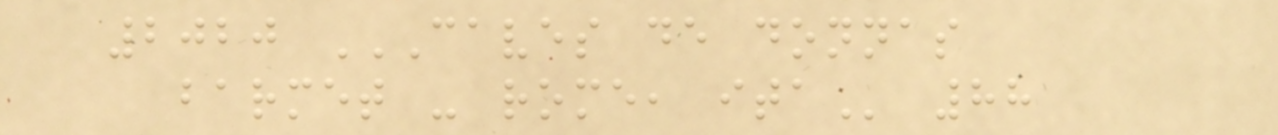2020 CAVES DE DONNAS
BARMET - ROME, ITA 88
